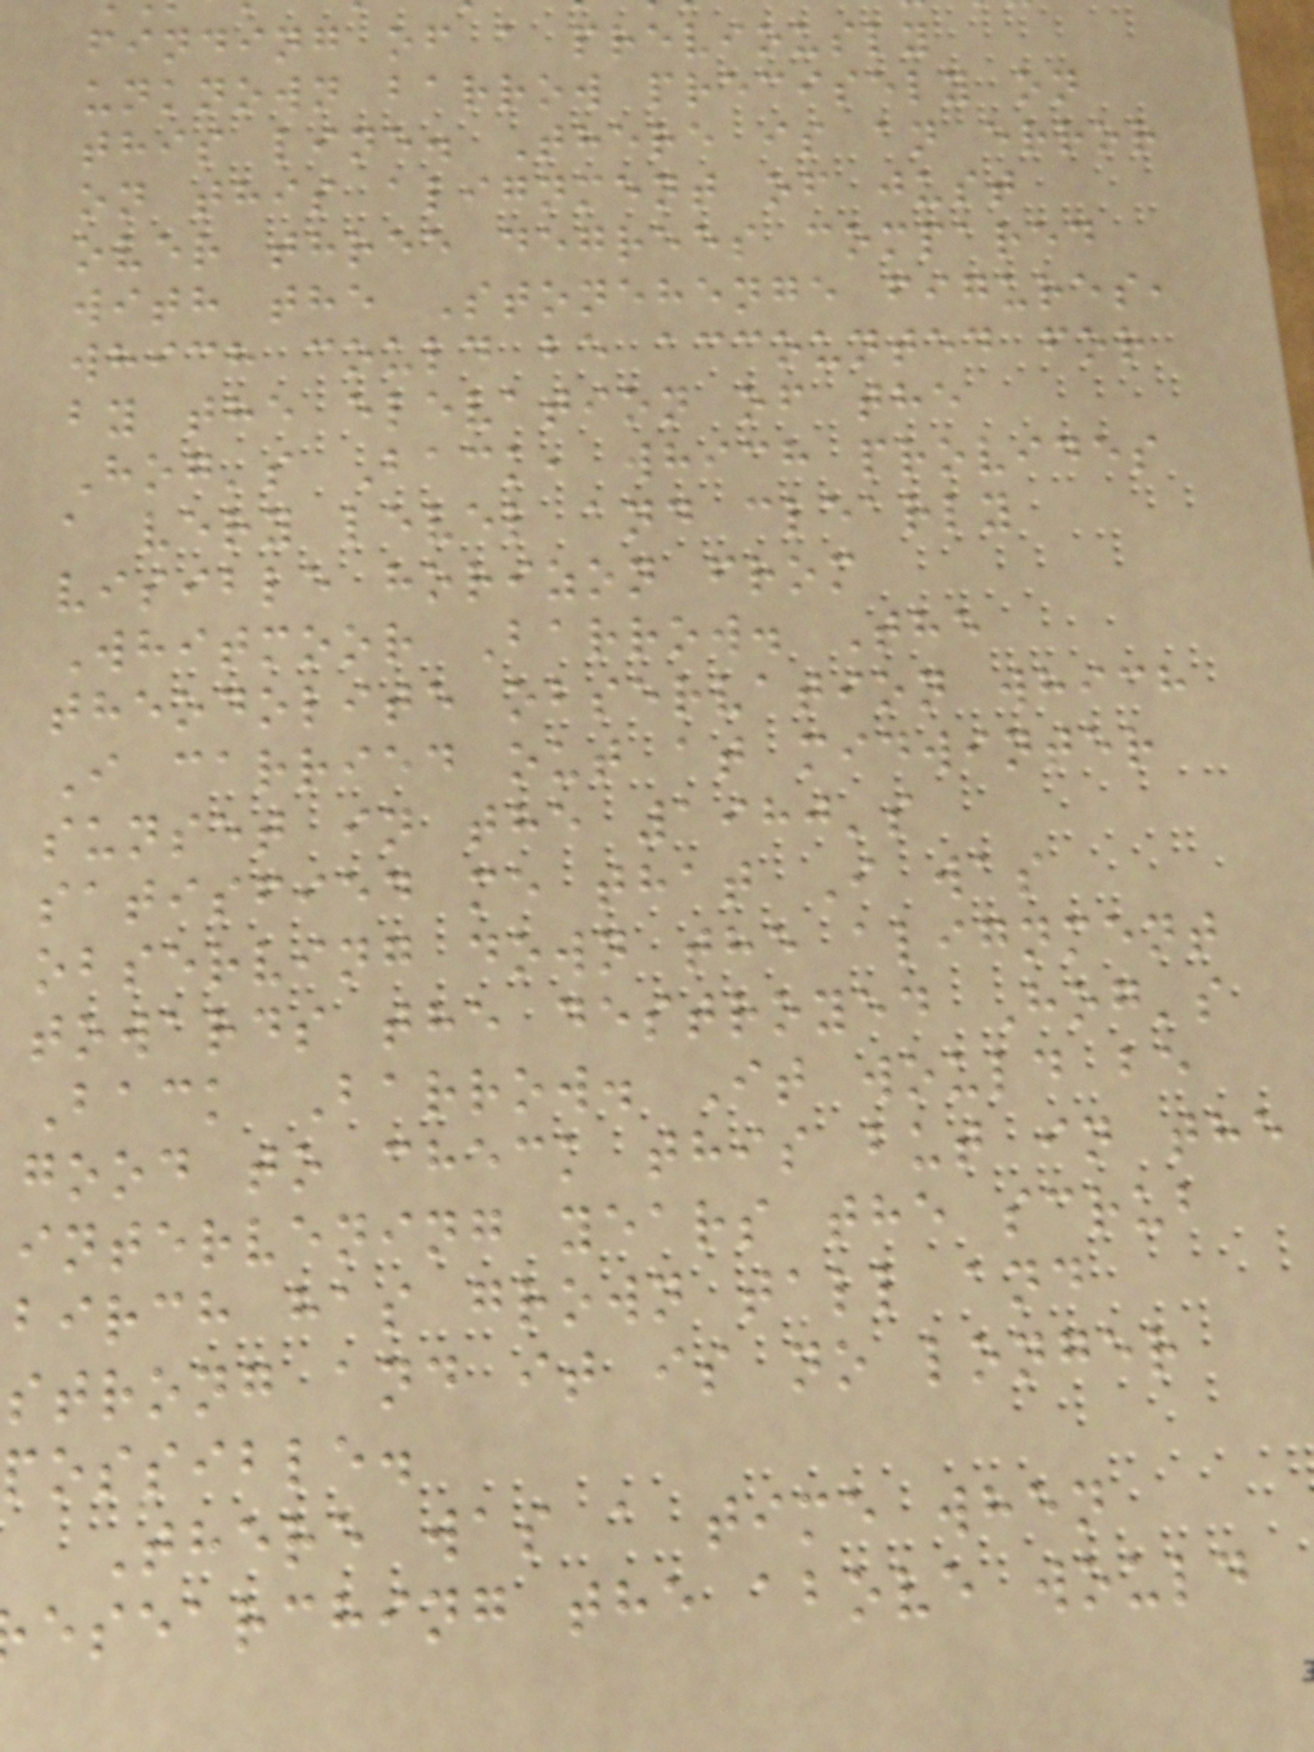finding of a previously
unknown barrow precisely on
this line. There is an error
on this alignment of just
over three degrees compared
with the Stonehenge figures,
which could be accounted for
by the elevation of the
Hog's Back, which provides
a very level and clearly
visible horizon from
Whitmoor Barrow. The
theodolite observation which
I carried out at midwinter
sunset in the 1980's
satisfied me that I was
observing down the alignment
towards the destroyed Hog's
Back Barrow. It would be
good to check this but in the
intervening years the scrub
birch has grown tall and
strong and it is no longer
possible.
There was a time when
esearching the above would
